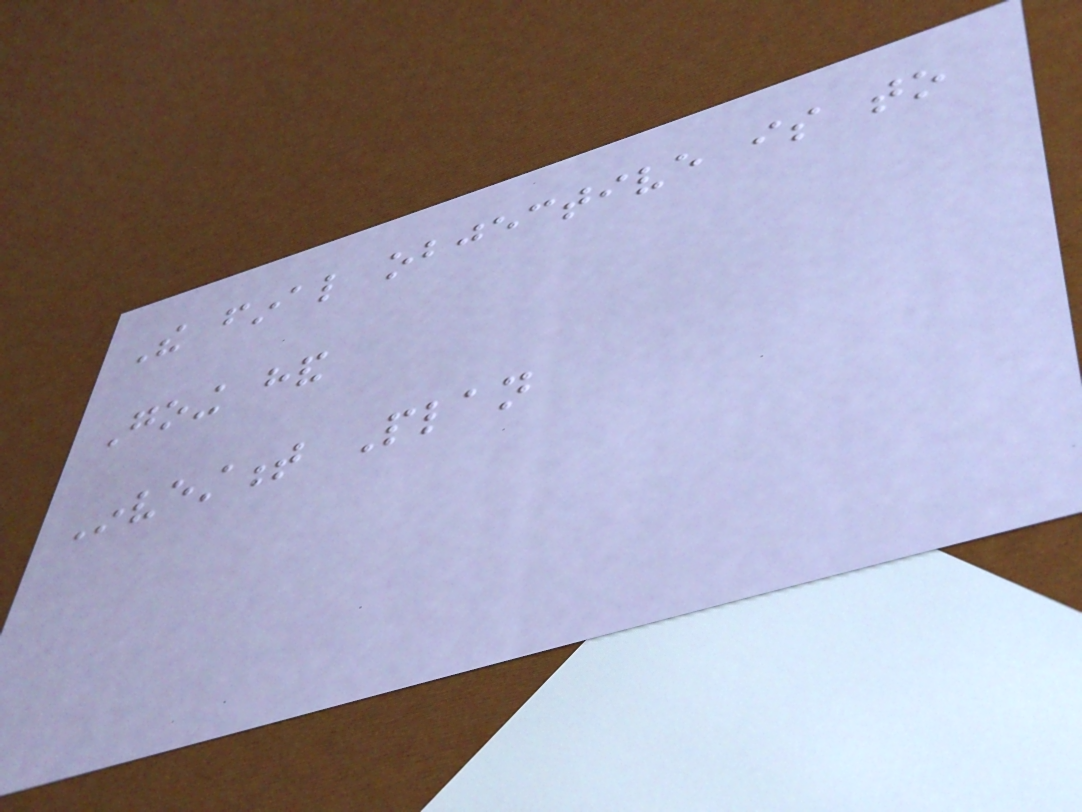The final objective is to
Going hand
Investment Plan
